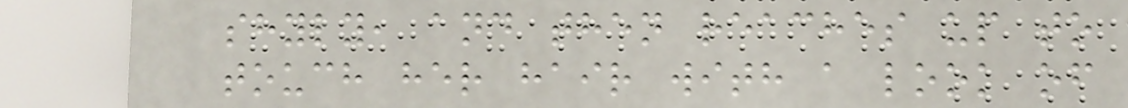shyly, and then reaches up to
touch her hair with a look of
